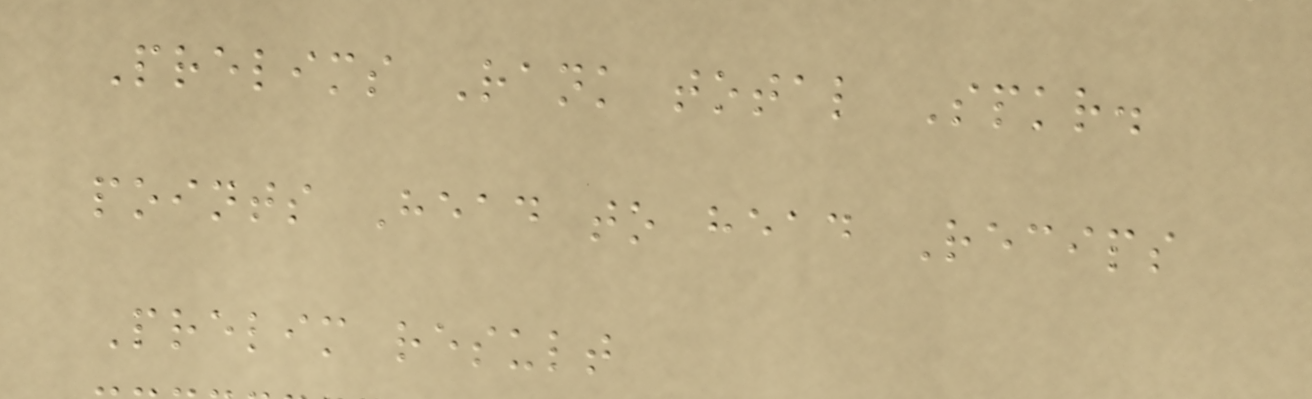Prelims Rank total Spkr.
points Head to head Recips
Prelim result
